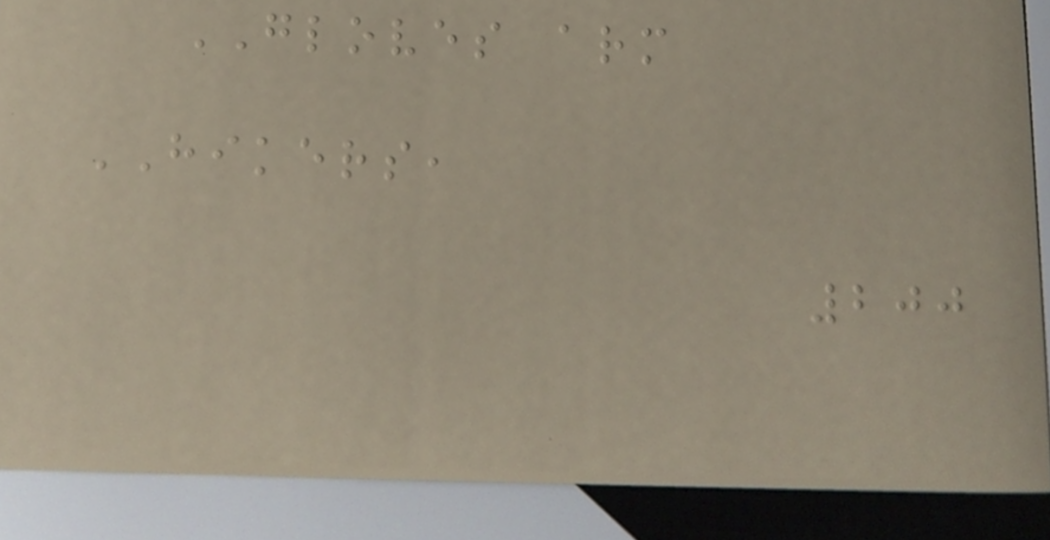GLOVES arm
HIKERS,
200
